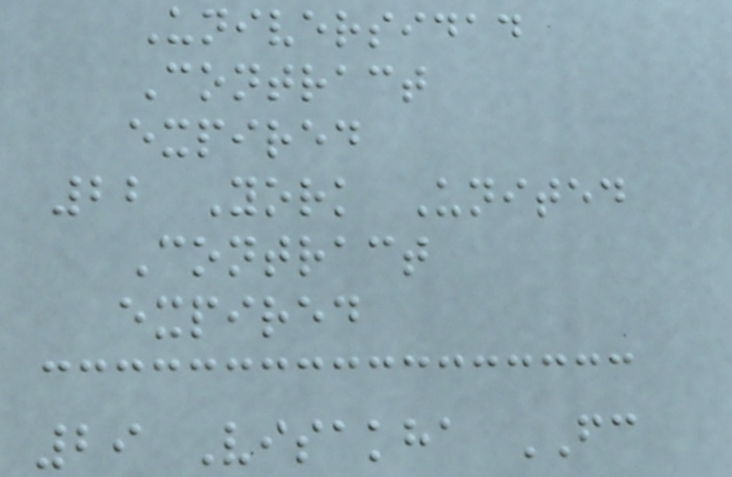Universidad
Contract
expired
22 York United
Contract
expired
29 Visakha FC
